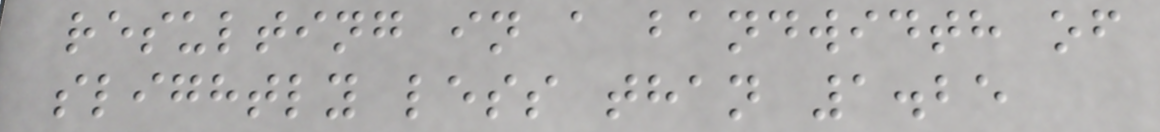resulting in a bandwidth of
slightly less than 1.25
